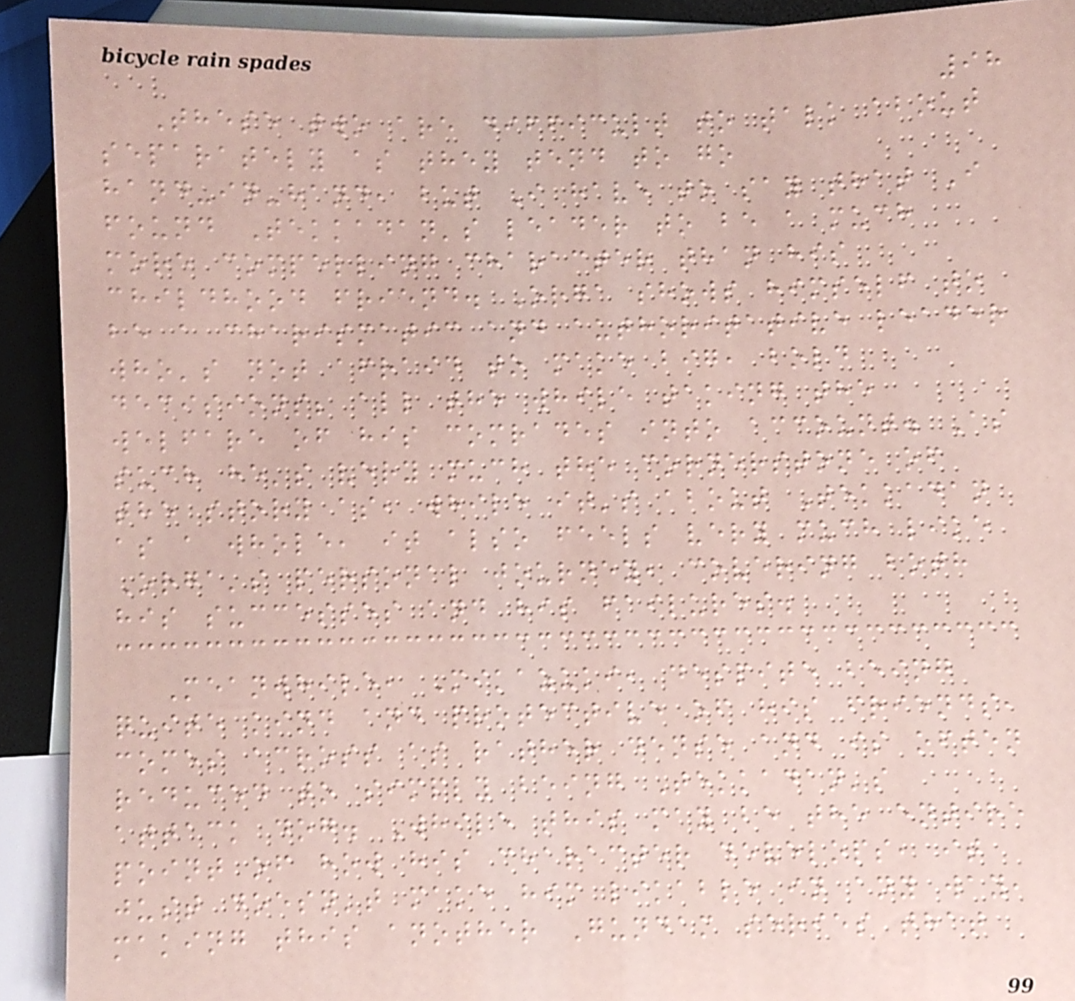98
These two are difficult to talk about
separately as they tend to go
hand-in-hand, but I have to say that I
found Tekkadan's leader to be a much
more compelling character than his
childhood friend. Orga shows himself to
be a charismatic and authoritative leader
who's not afraid to make big, bold
decisions; all the while taking the
welfare of his comrades into account. As
such he's very much the cornerstone of
the story as, while it's about Tekkadan
as a whole, it also feels very much like
Orga's personal journey, covering both
his successes and his failures.
Meanwhile, Mikazuki, despite being
quite kind and protective of his friends,
comes across as rather dense and is often
reduced to simply being Tekkadan's
attack dog. While this may be the entire
point of how his character develops, it
just doesn't make him likable in any way,
making this another Gundam series that
